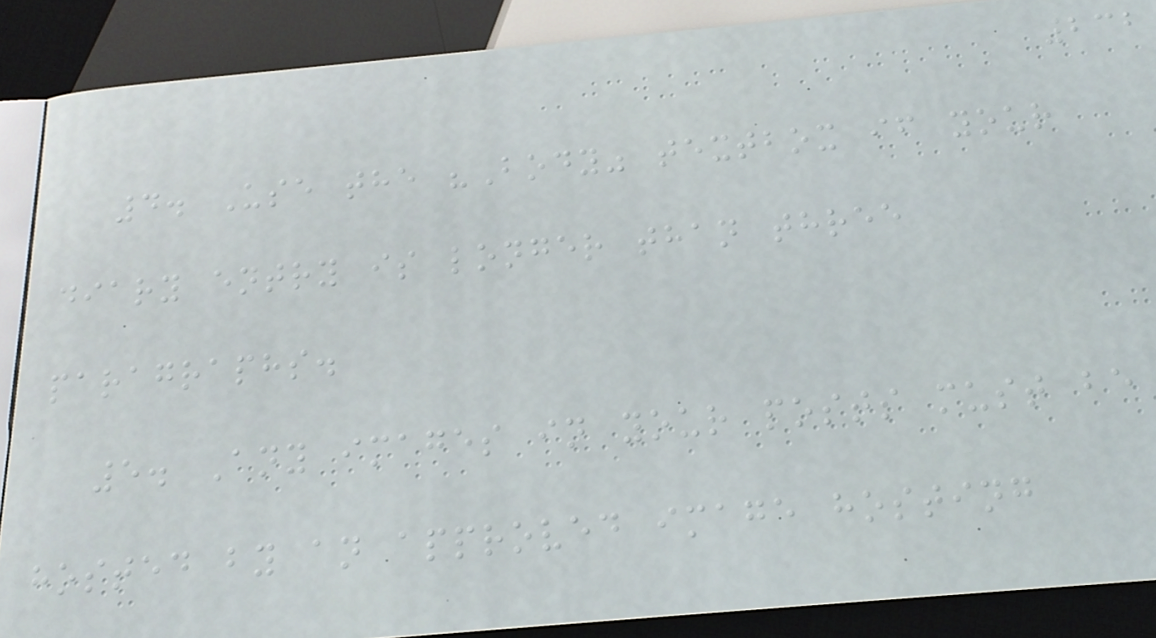232
4. Use the "Body" textbox if your
diary entry is longer than three
paragraphs.
5. Any images in your posts must be
hosted by an approved image hosting
